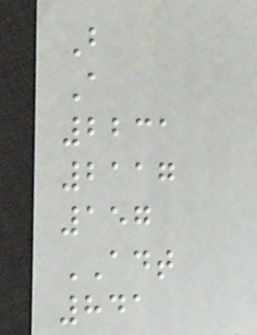B
A
2231
2117
157
ADT
841
